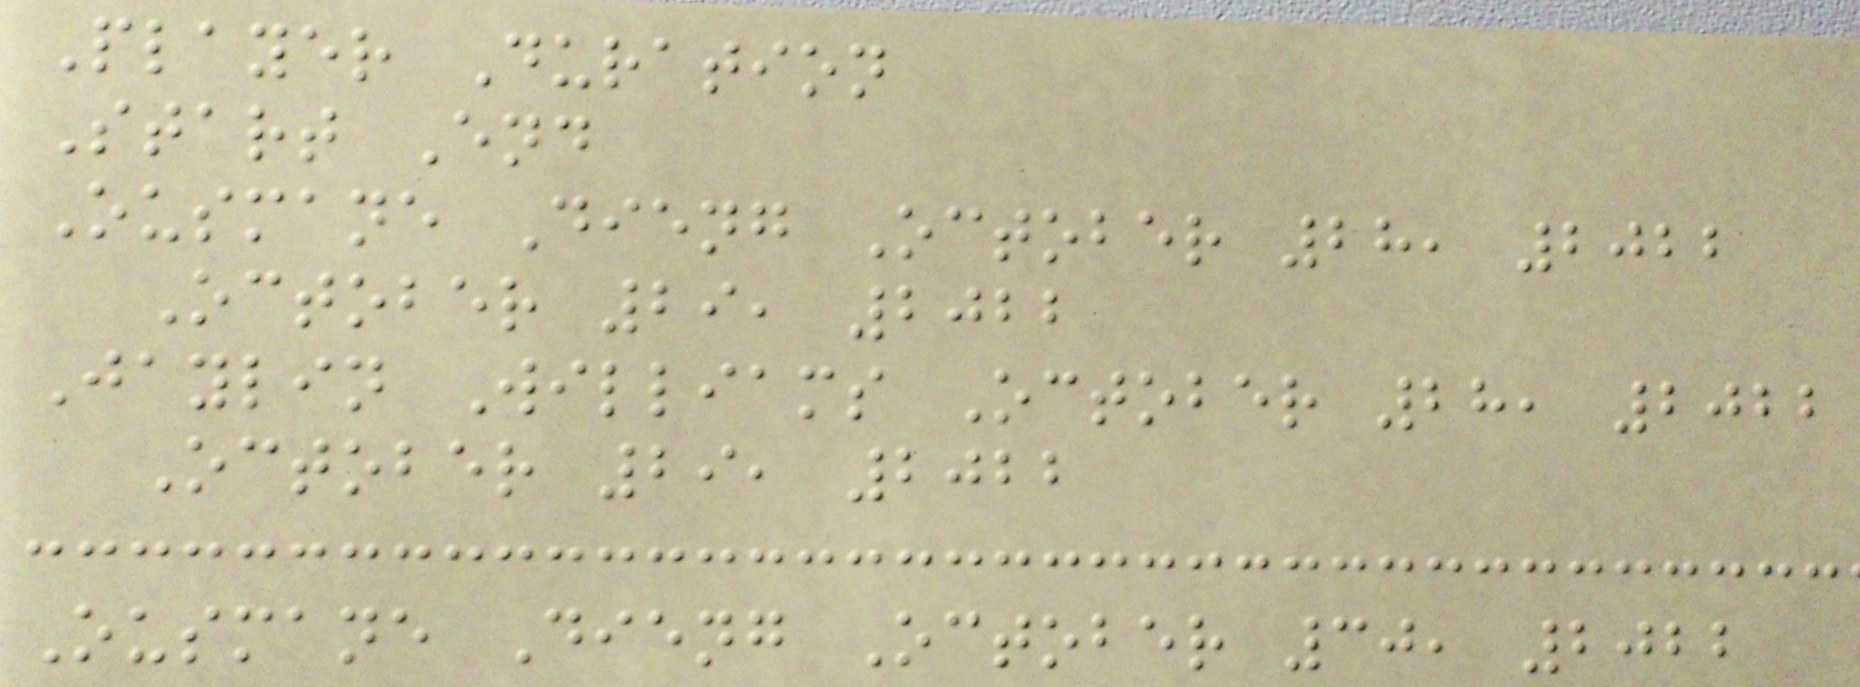Player Duration
Start End
Ousmane Dieng October 28, 2022
October 29, 2022
Jaylin Williams October 28, 2022
October 29, 2022
Ousmane Dieng October 30, 2022
